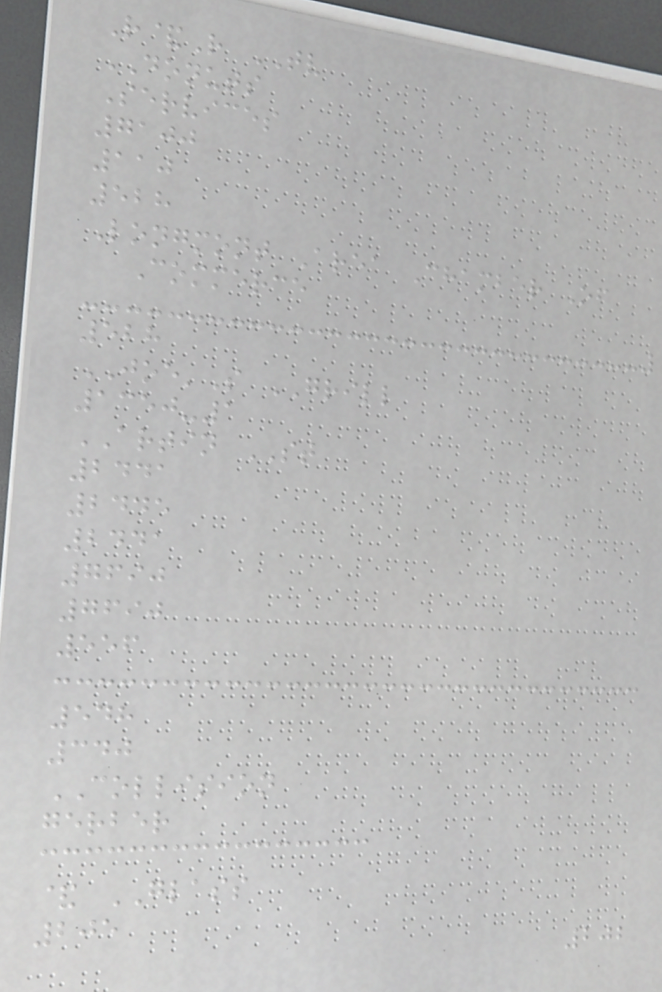R&R TV
DONUTS
Services
7100
110
528
Longmont Area Chamber Of
Commerce
528
JOE'S GRILL
1350-1
ARTIN ST
2441
2445
2441
7690
7690
556
548
340
COLLISION
gerber
& GLASS
205
202
